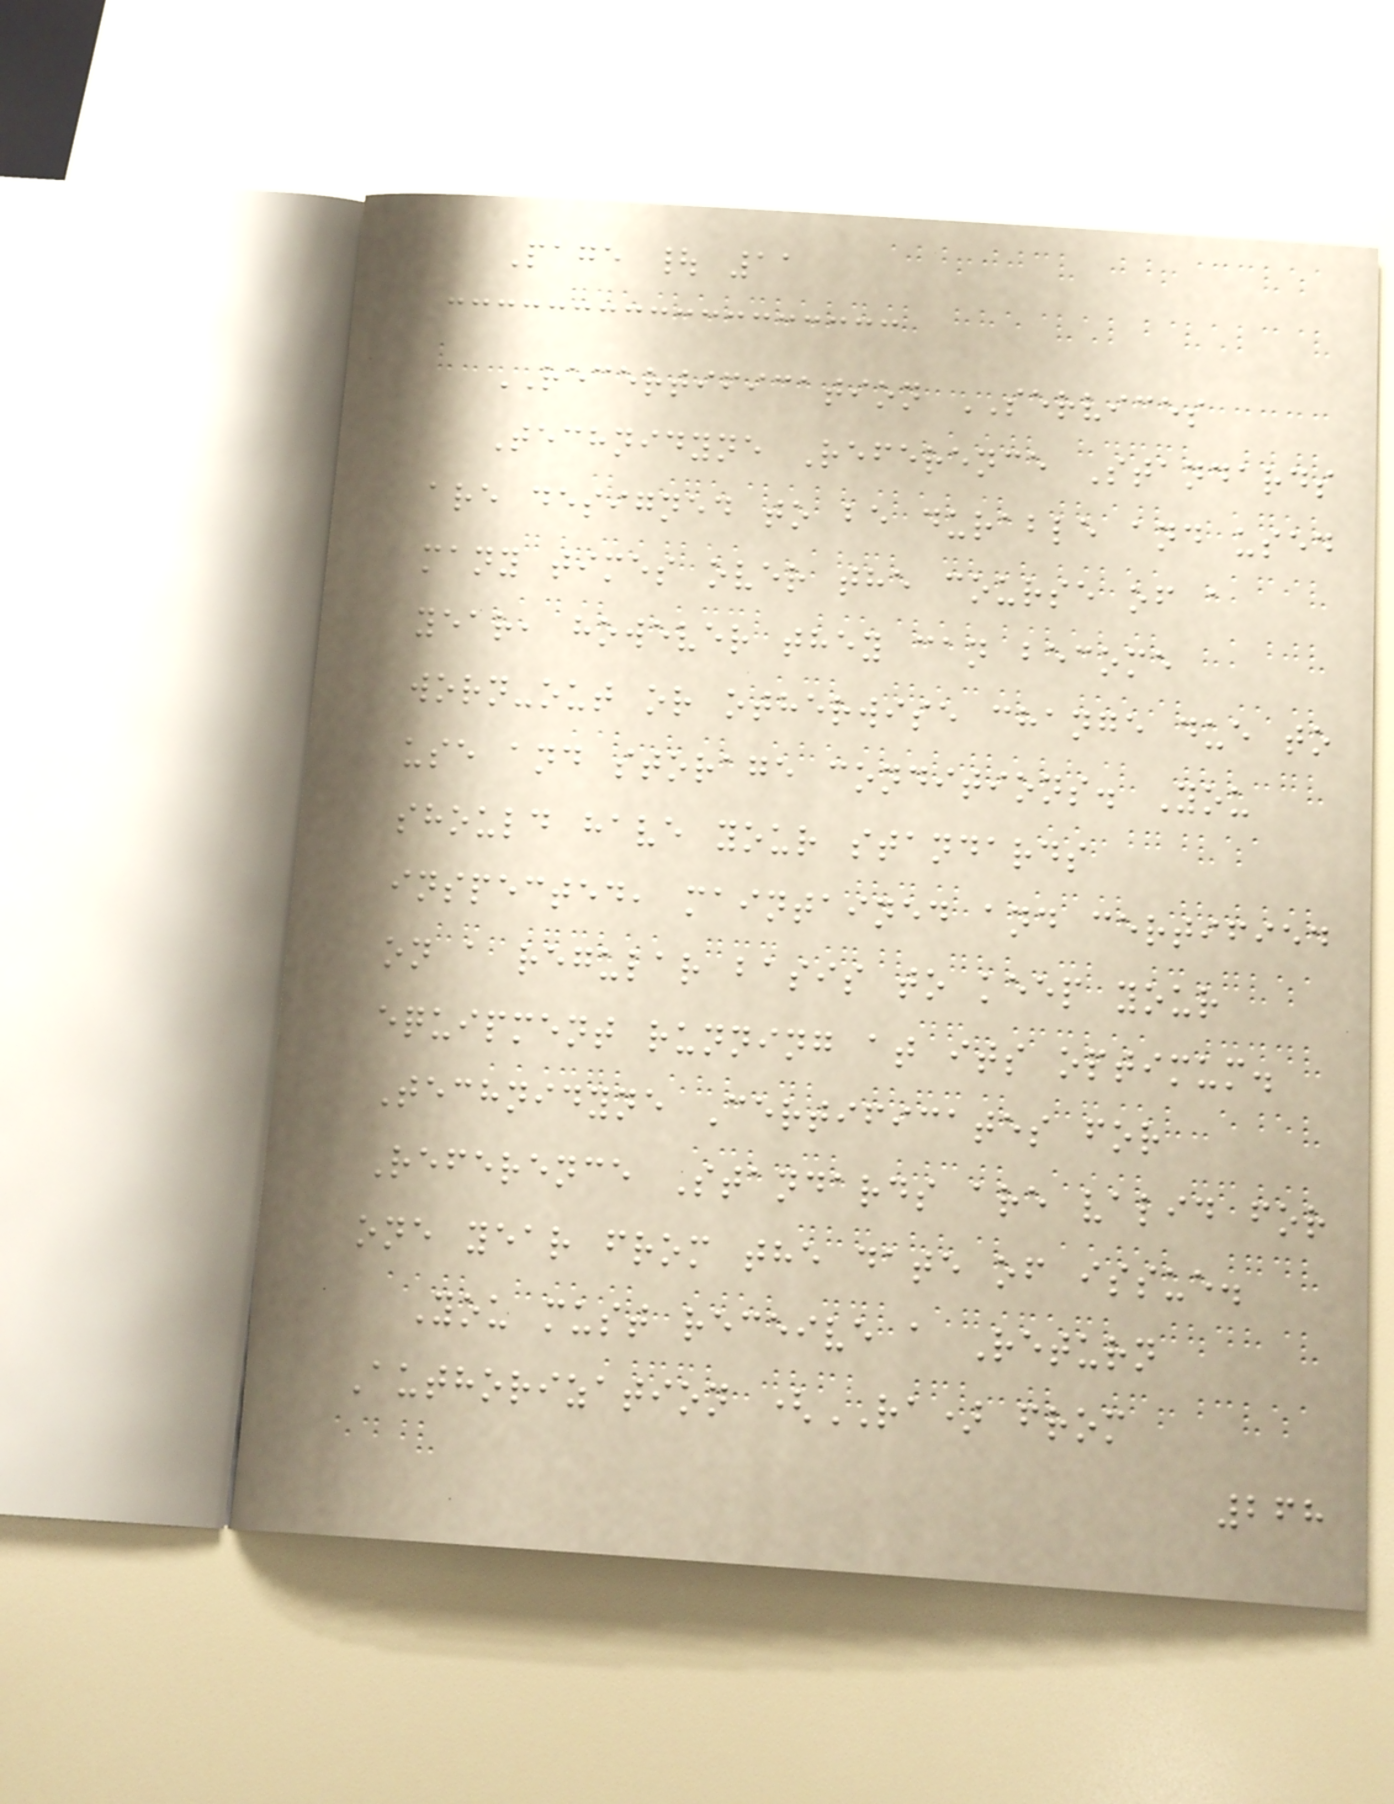Page | 11
RECERTIFICATION SERVICES
Technidyne Reference Standards
are designed to be durable and used
many times over the course of a
year, however they can become
worn-out or otherwise change due to
use and storage conditions. You
should have your standards
inspected, maintained and certified
on a regular basis to keep your
equipment running at its optimum.
Technidyne Certificates for
Reference Standards are valid for
one year from the date of issue.
You must receive a Return
Authorization (RA) from
268
